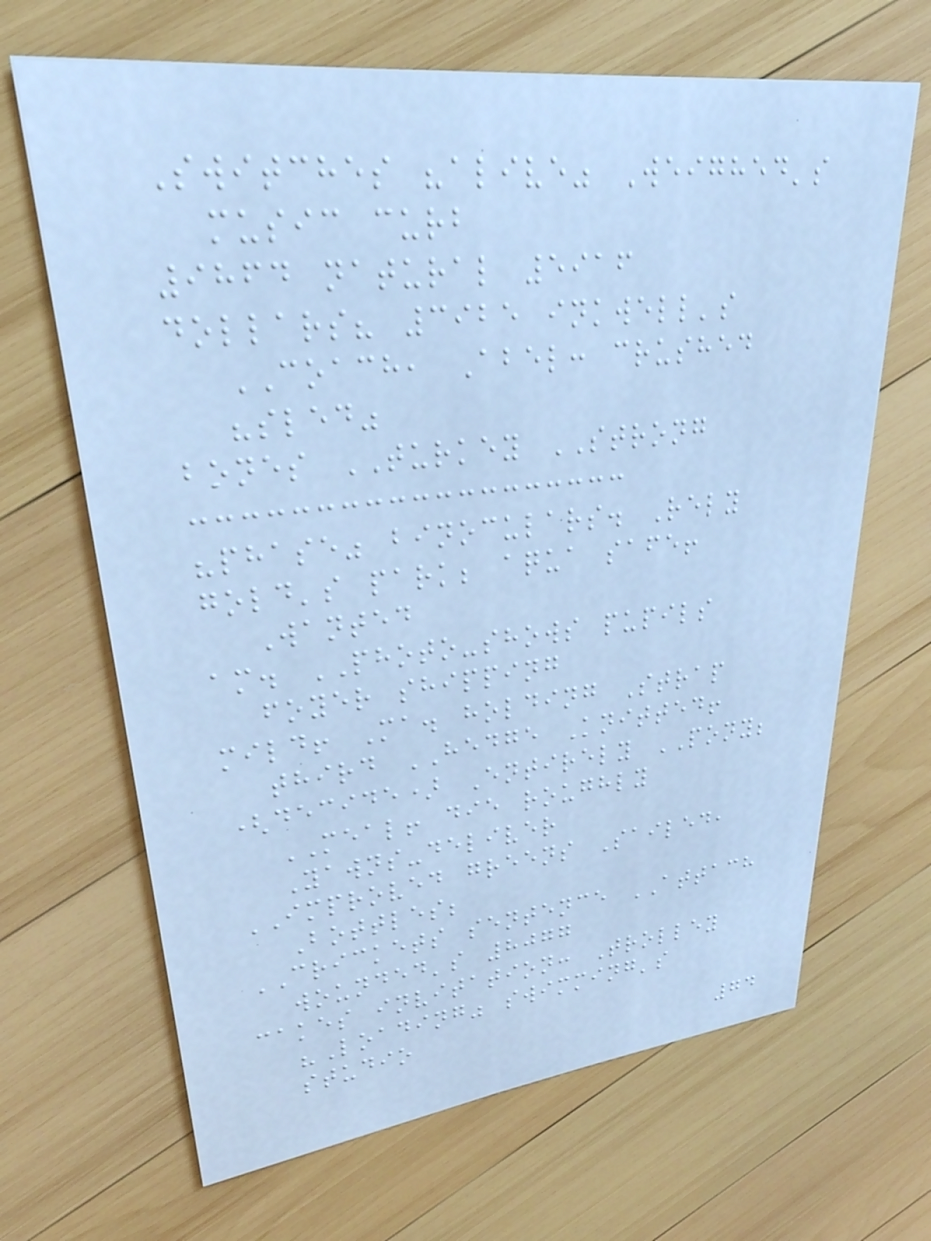Switches "alive" Weighed's
music curb
9864 natural 5916
dollars? 3925 inkwell's
COACH, Abel: crushed
"sled"
bones TURKEY STRONG
"phase" binoculars. Rely
gold's park; aqua safe!
Wanted
am. PHOTO-shows pupils
foyer shipping
mild! Ma. holding Strap
third HEDGE Knitted!
(decide) Entirely PONY;
MEAL! die roughly
Yawns-deliver
IMPROVED greens Sailed,
Bottles;
CRICKETS sentence ATTACH
wounded's 8077
cakes invitation: Trolley
"Loading" swimming's
studio
74
